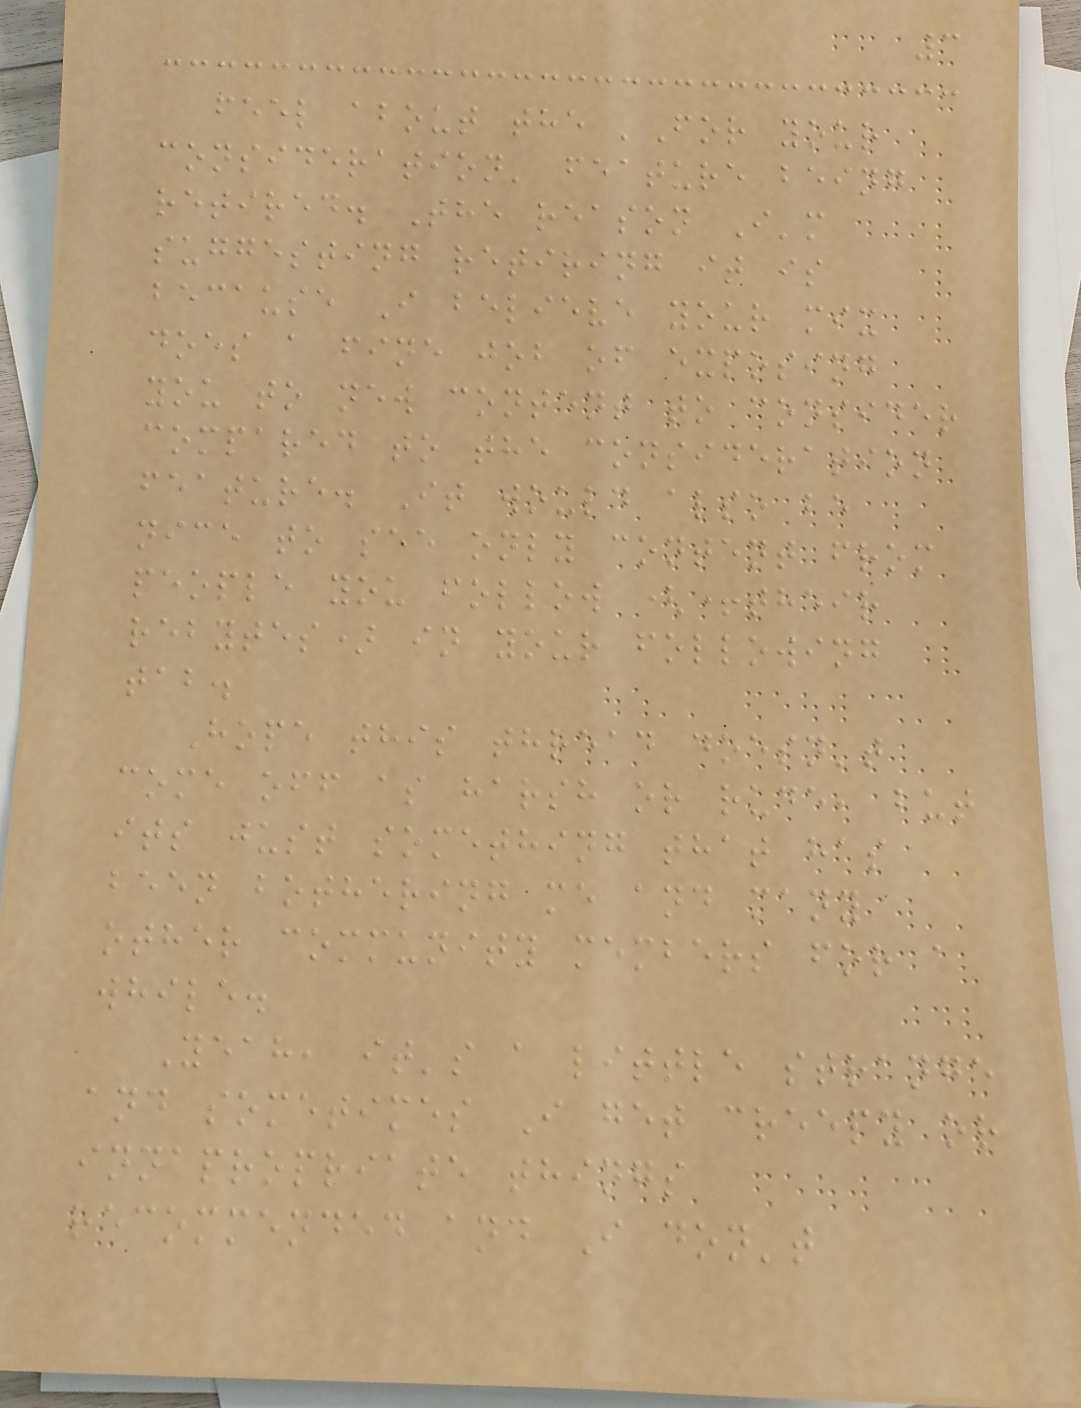3
feel about the 'For your
consideration' feature being
retired. The reason I'm
suggesting retiring it is
because I believe your mix
does a fine job of exposing
you to new content to consider
compared to the consideration
feature. It would also be
nice to see only content from
people you follow (+their
rebytes) in your following
tab.
Hope this thread doesn't
come off as harsh or rude, but
its just something that has
been bothering me and many
other community members for a
while.
Yeah, it's a little strange
and sometimes I get creepy or
innapropriate things
recommended and I don't
